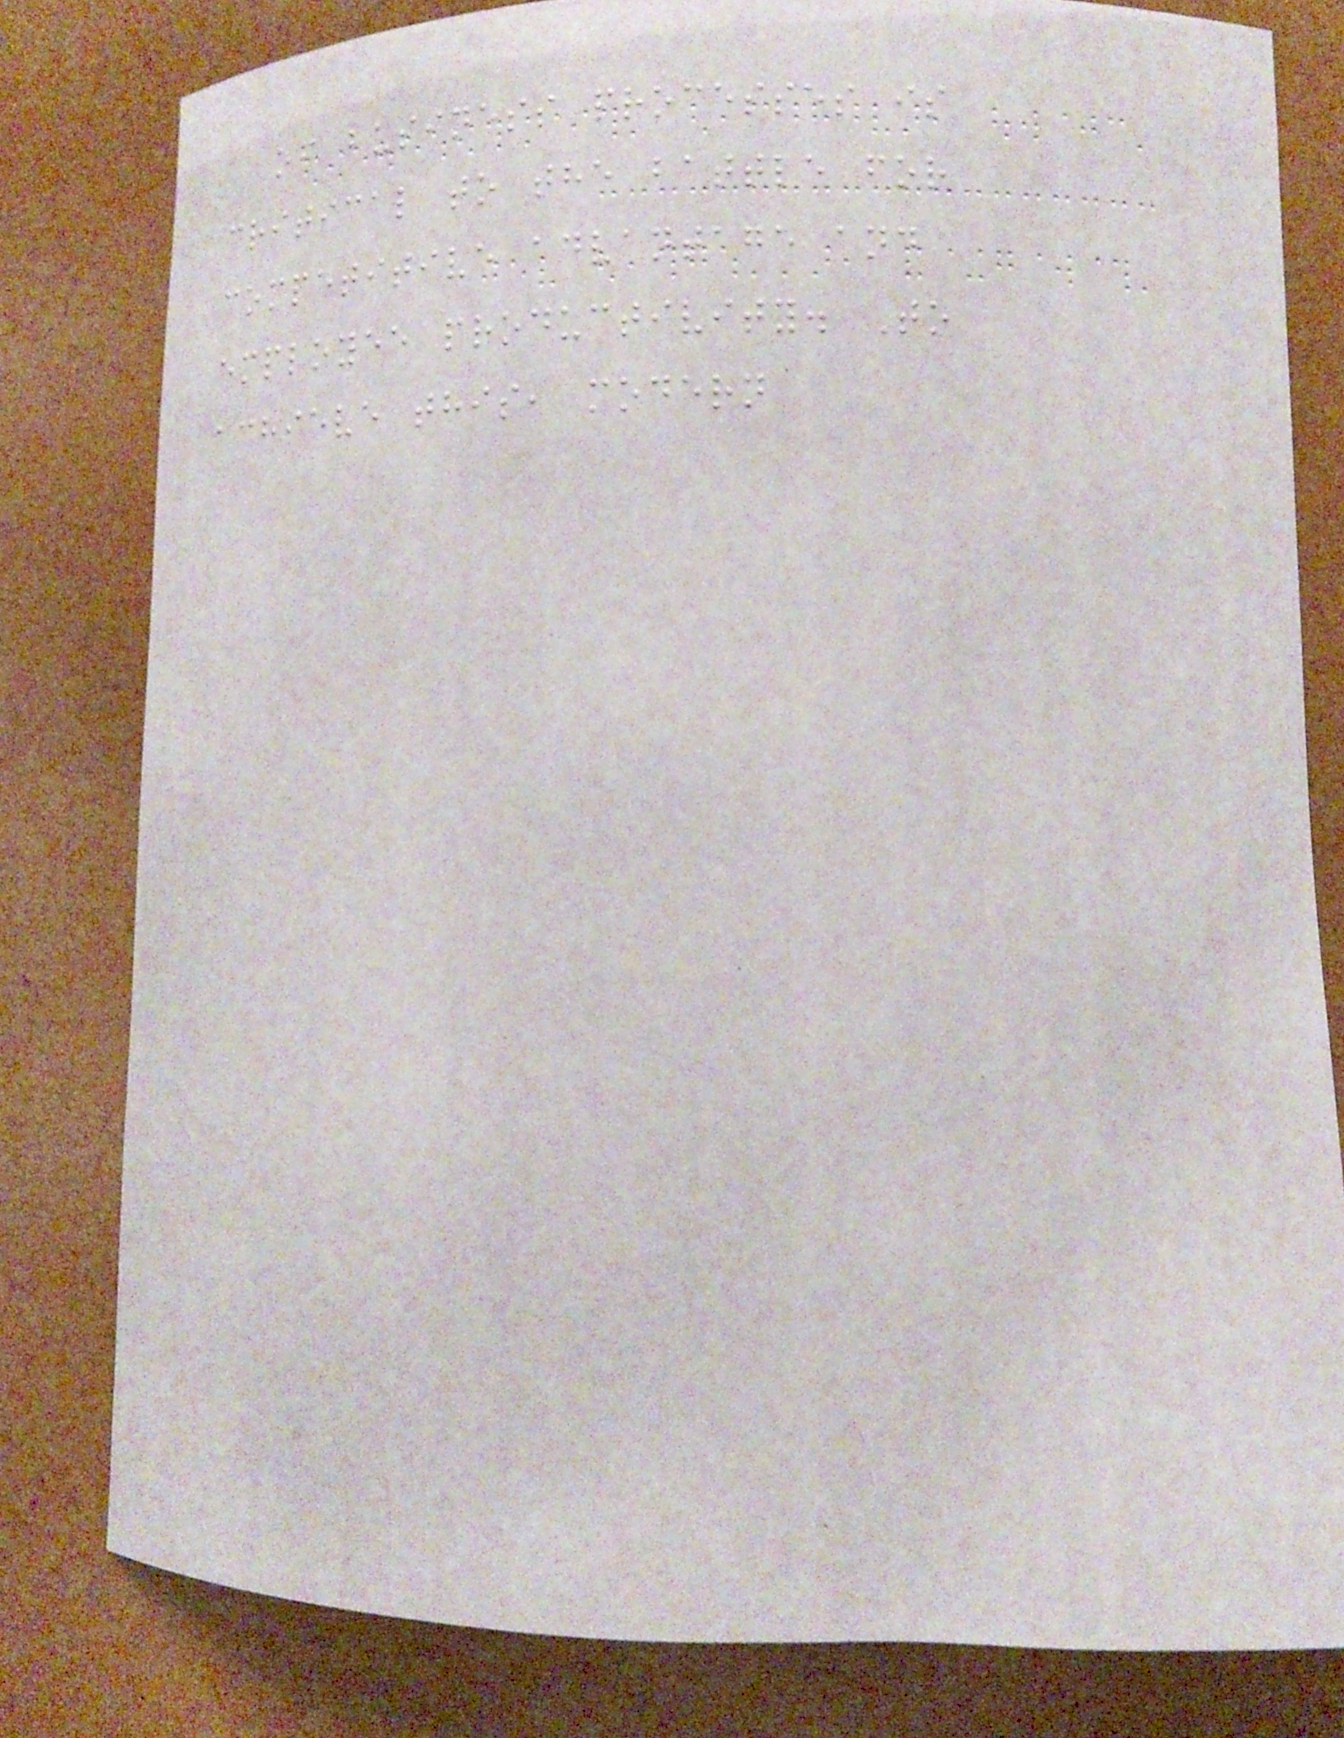of business processes is
critical to the battle for
competitive advantage and
employee productivity. To
achieve this, modern
